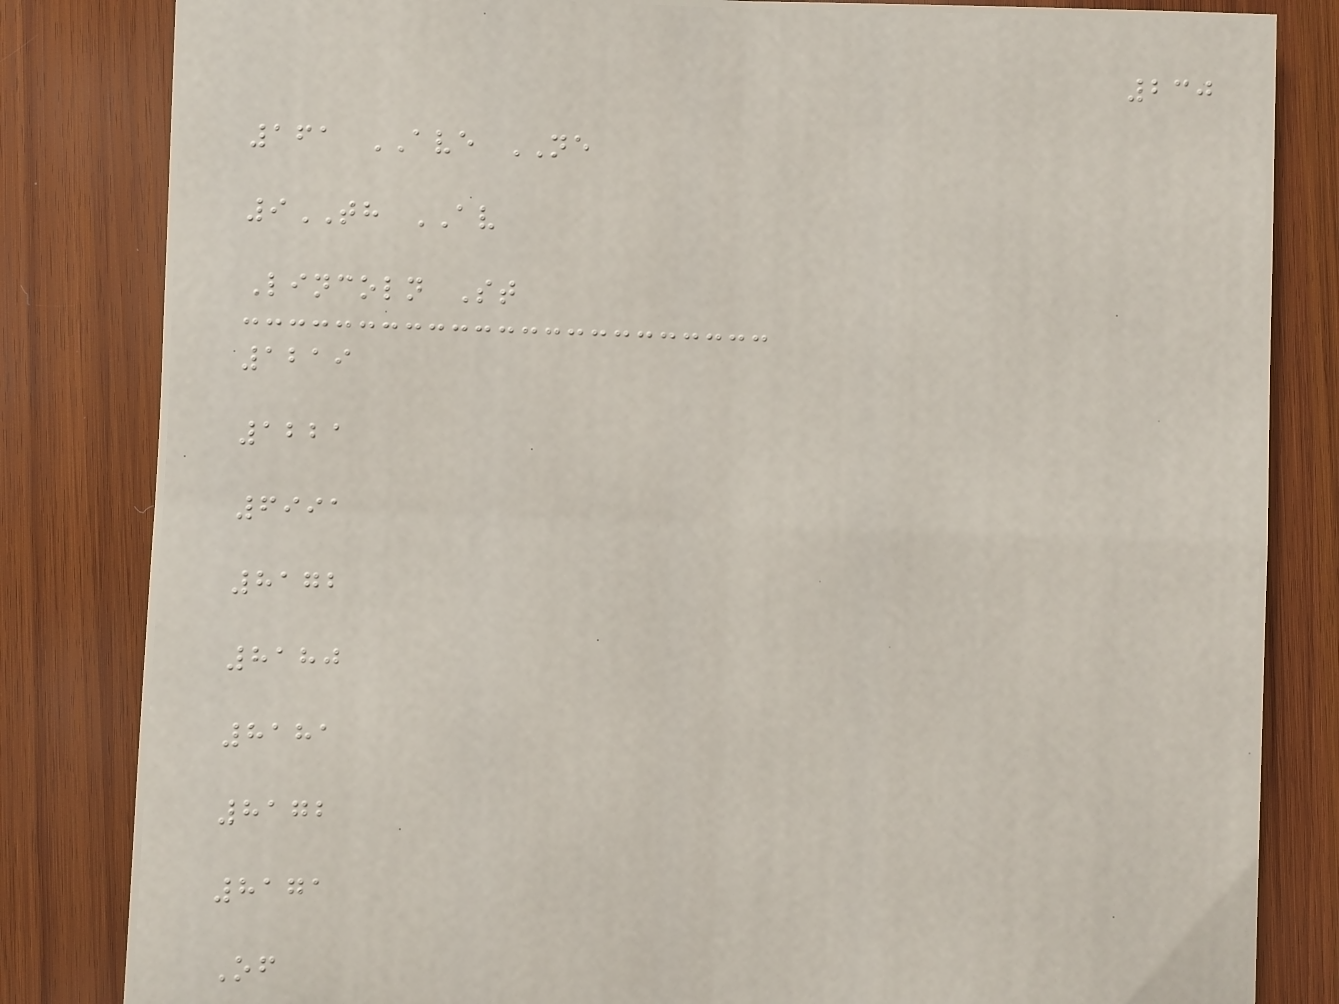230
161 AVE NE
9TH AV
Lincoln St
1219
1221
6991
8172
8180
8181
8172
8171
Of
